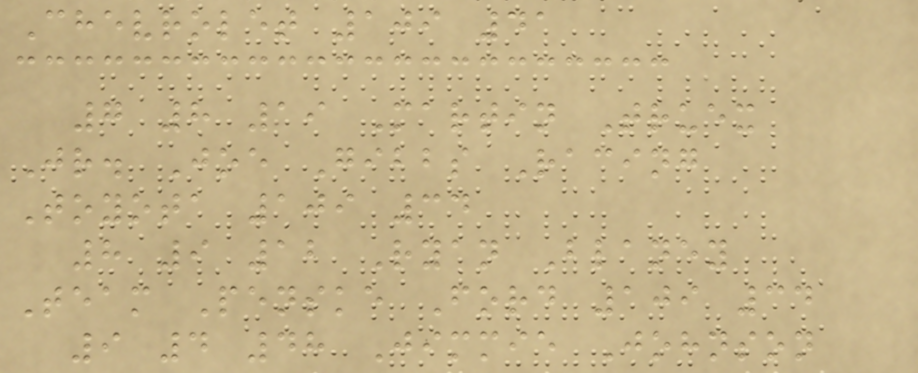Chevrolet 109 41
7 8 19 Martin Truex
Jr. Joe Gibbs Racing
Toyota 109 34
8 9 12 Ryan Blaney
Team Penske Ford 109 34
9 4 48 Jimmie Johnson
